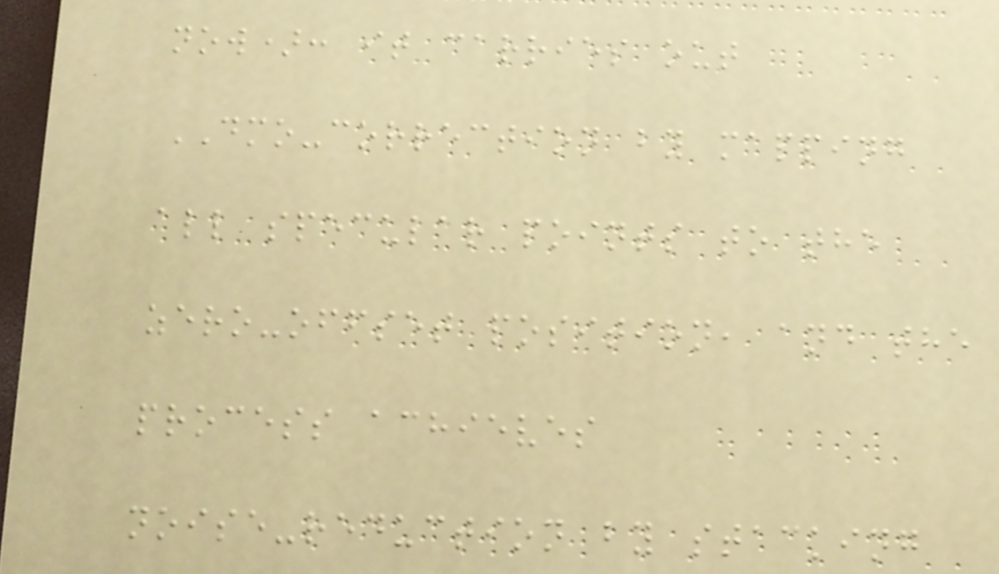now): it carries out
DMO-correction by mapping
all specular points to the
zero-offset position, and the
process achieves
noise-reduction by stacking
